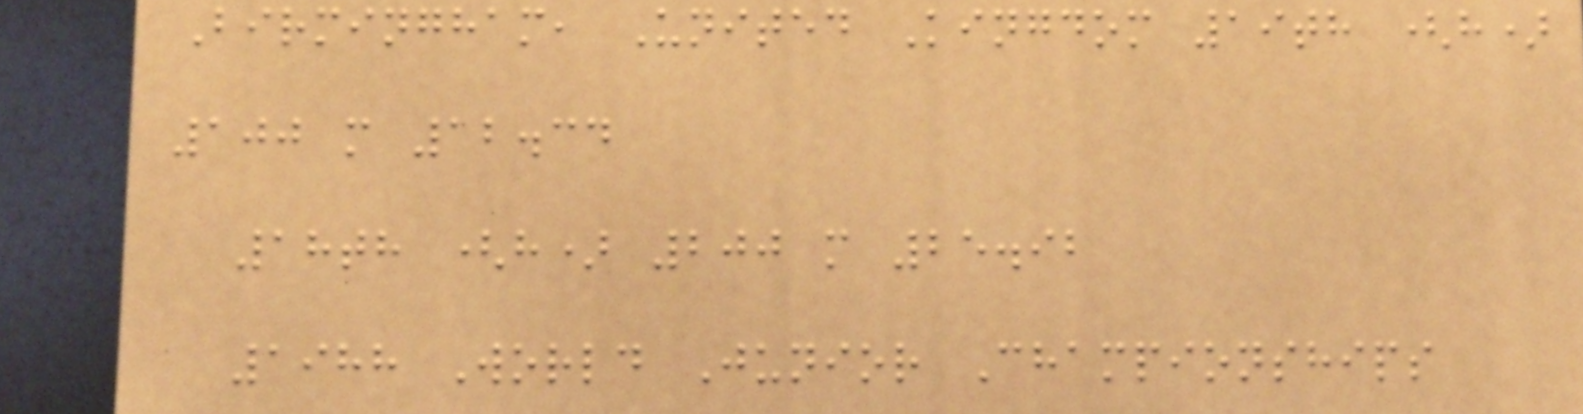Birmingham, United Kingdom 19th (h)
100 m 12.34
18th (h) 200 m 25.92
1988 World Junior Championships
